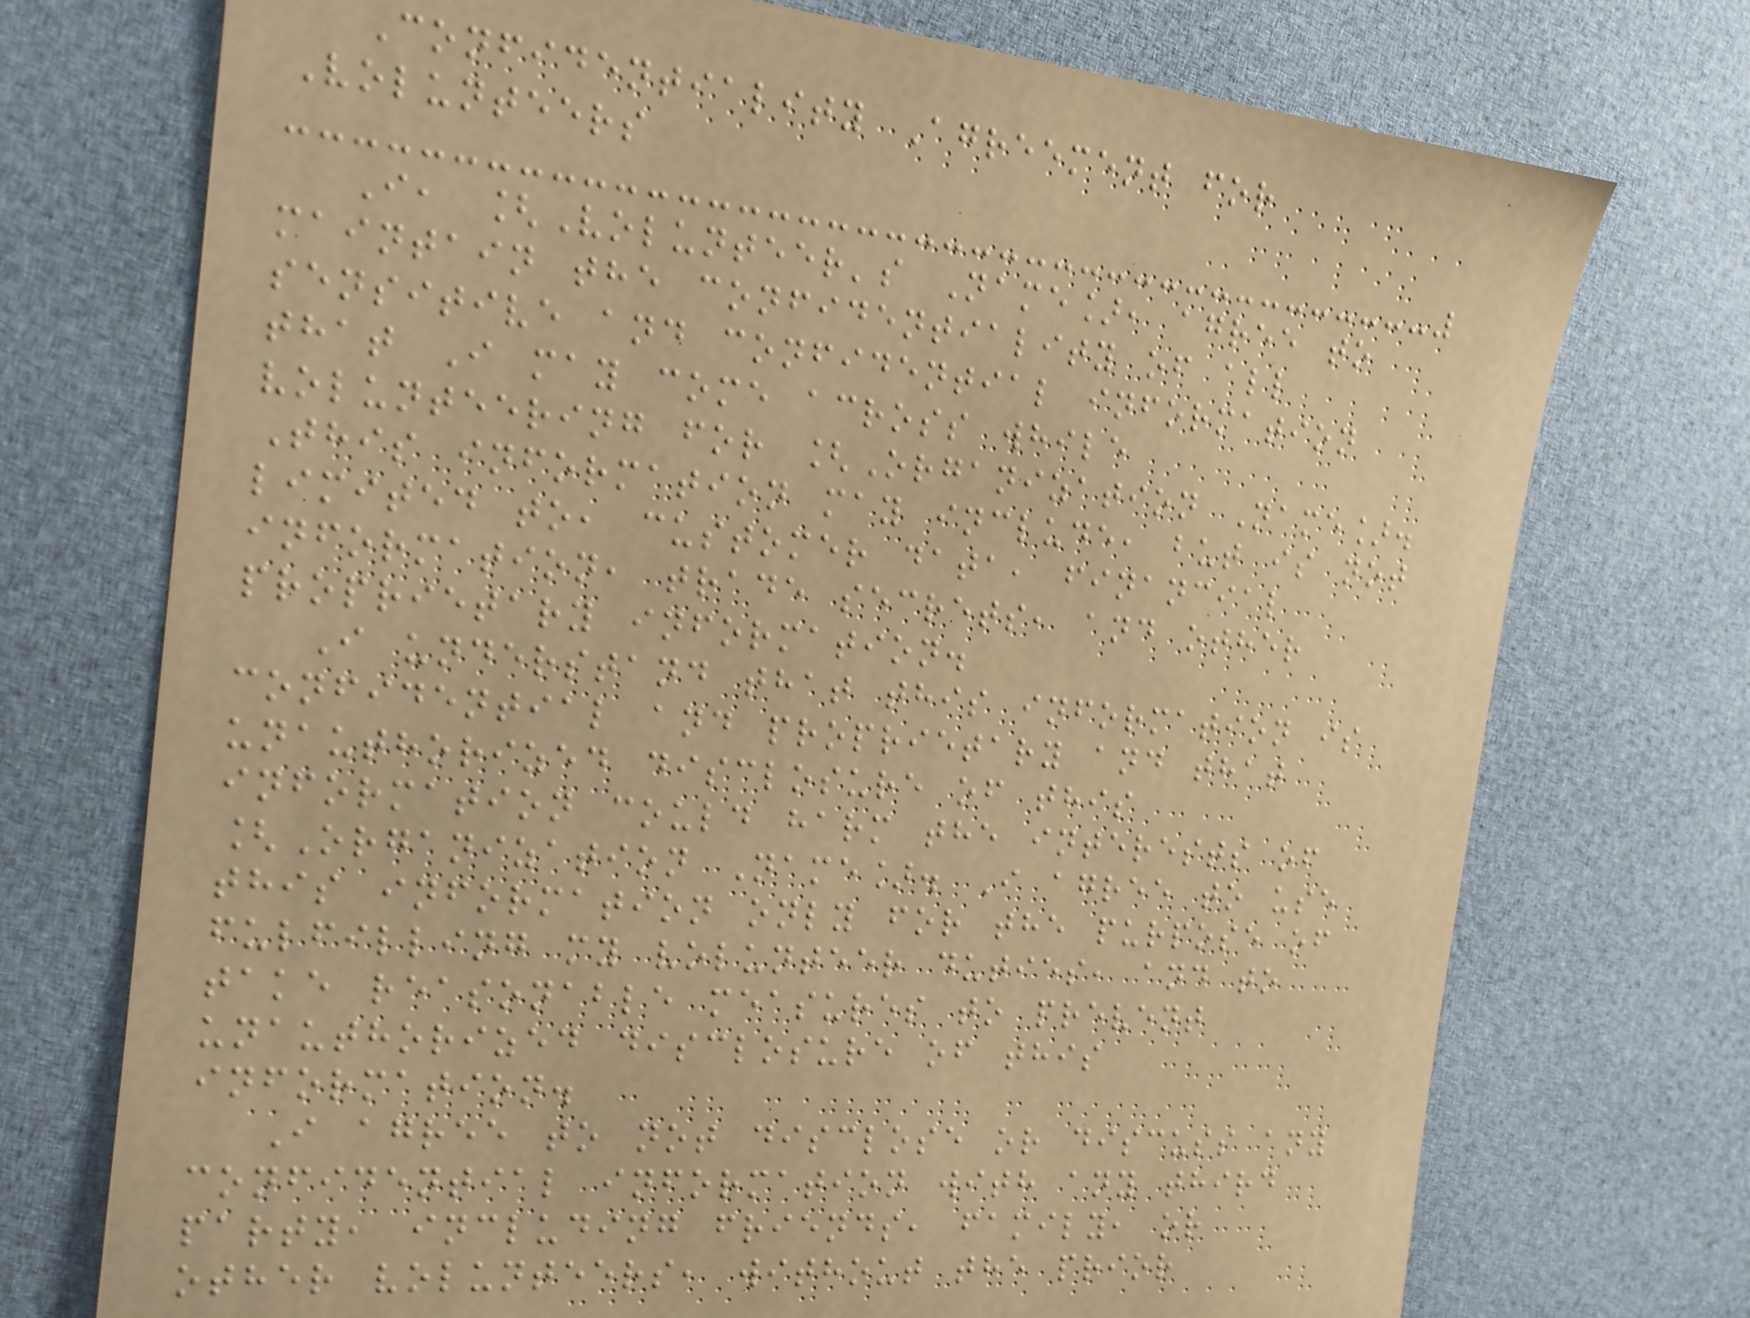Confidentiality Agreement for
Volunteers
I, [Volunteer's Name], agree to
maintain the confidentiality of all
sensitive and confidential information
that I may come across while
volunteering for [Organization Name].
This information may include, but is not
limited to, customer data, financial
information, trade secrets, and other
proprietary information.
I understand that this information is
confidential and proprietary and that
unauthorized disclosure of this
information could harm the interests of
[Organization Name]. I agree to use
this information only for the purpose of
fulfilling my volunteer duties, and to
take reasonable measures to prevent
unauthorized disclosure of this
information.
I agree to not disclose or discuss any
confidential information with any third
party, including friends, family, or
other volunteers, without the prior
